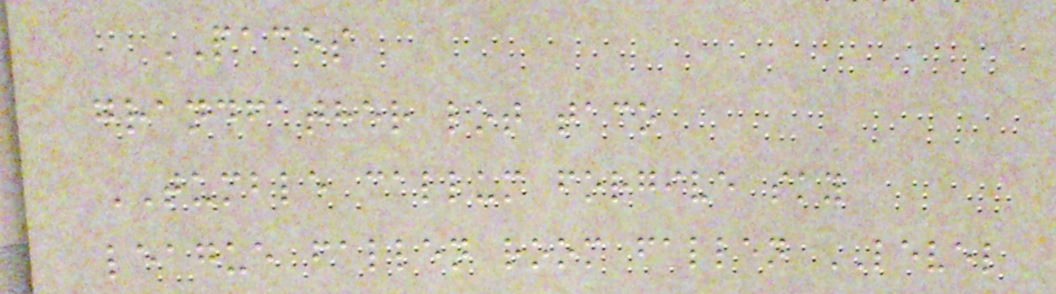PACES
grandfather lot taco
TUMBLE callum forgive sky
league fallen room fallen LEVEL
